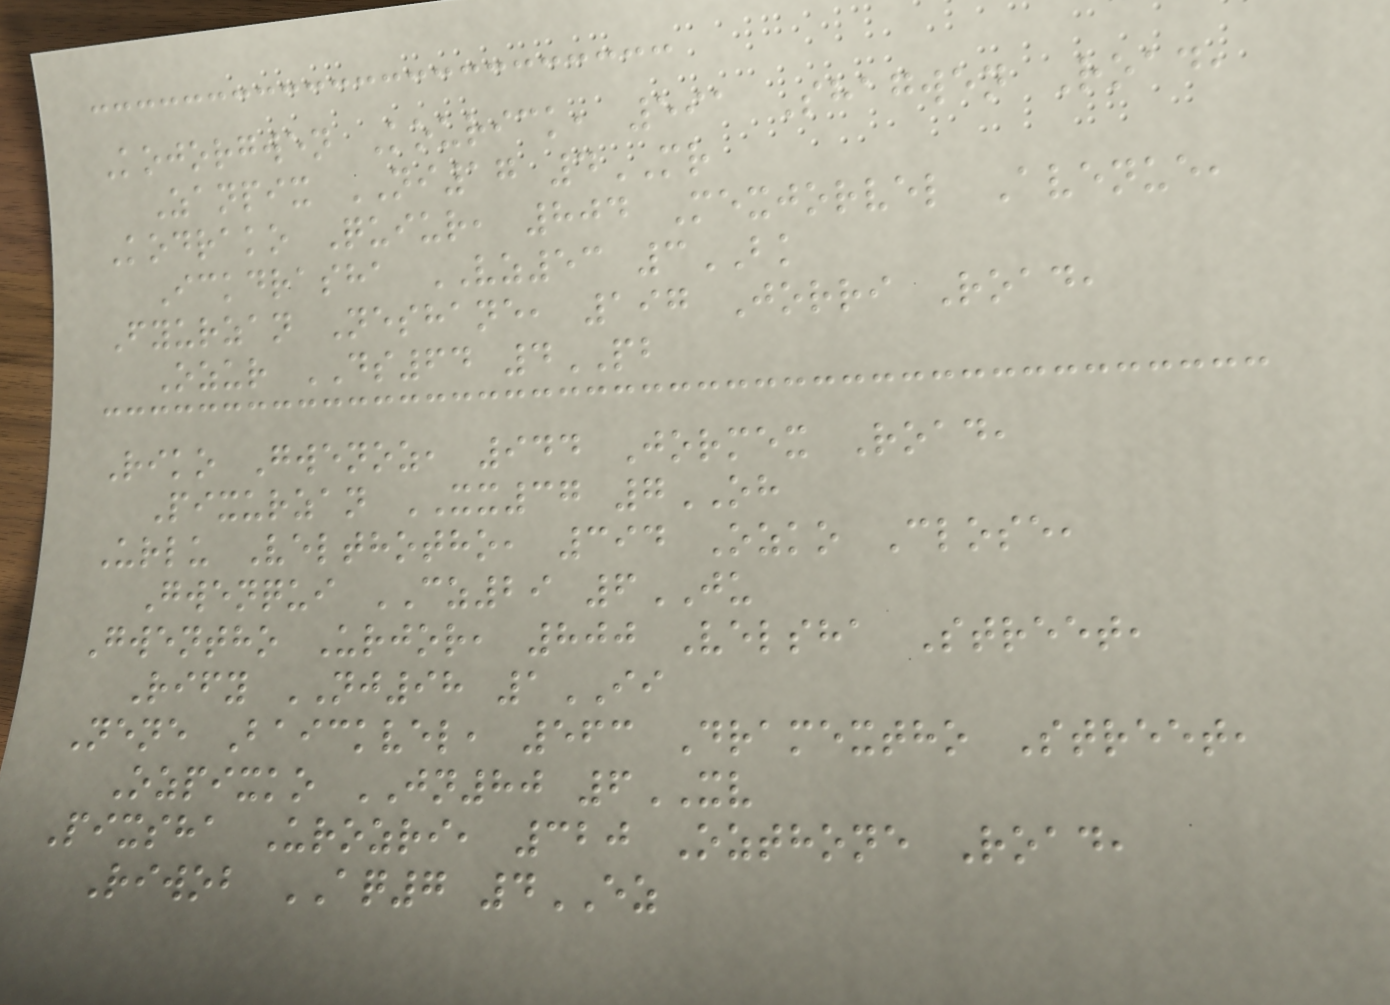Kojorgwen Kourick, 591 Shagwen Road,
Zanpix NI17 4MR
Kodrako Quiur, 804 Mexjorvel Avenue,
Ickdrasha VZ53 3BK
Fyurzan Neshane, 197 Jorri Road,
Ozur DS64 4PB
Riko Gwenoz, 944 Jormex Road,
Pixurzan XX37 7OH
Urlu Velthotho, 394 Ozko Close,
Gwenqui CZ29 6JU
Gwentho Urjor, 800 Velsha Street,
Rify NJ98 1II
Nene Baickvel, 563 Dramextho Street,
Ozpixko JN80 6XV
Pixsha Urozri, 320 Ozthone Road,
Riwob AQ7 4EZ
